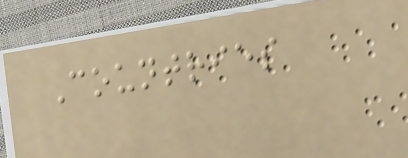Countries
